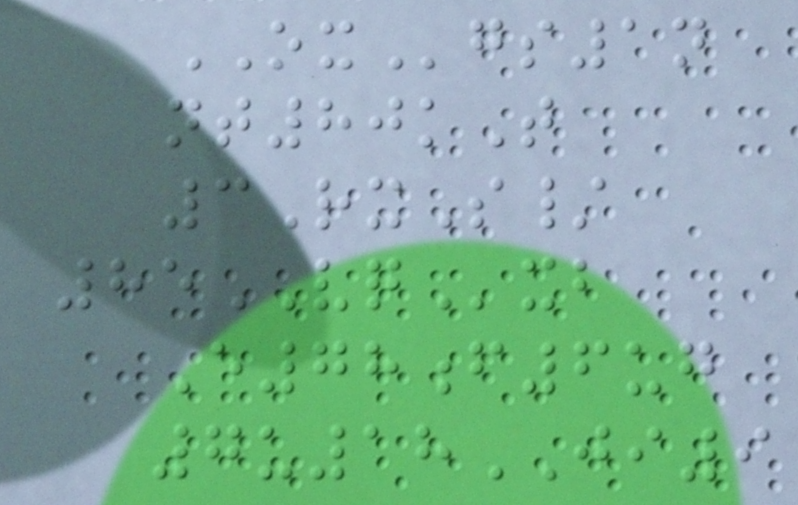OXgs1n
nt80kT
3RxS/
85VQxb
E78f6ug
7u18JI9
